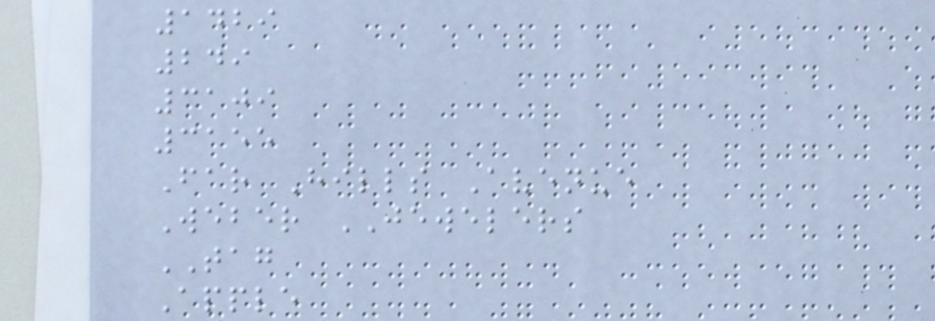1429
249
3109
3155
Far Hills Avenue
Weber JEWELERS
TAG
Apple
